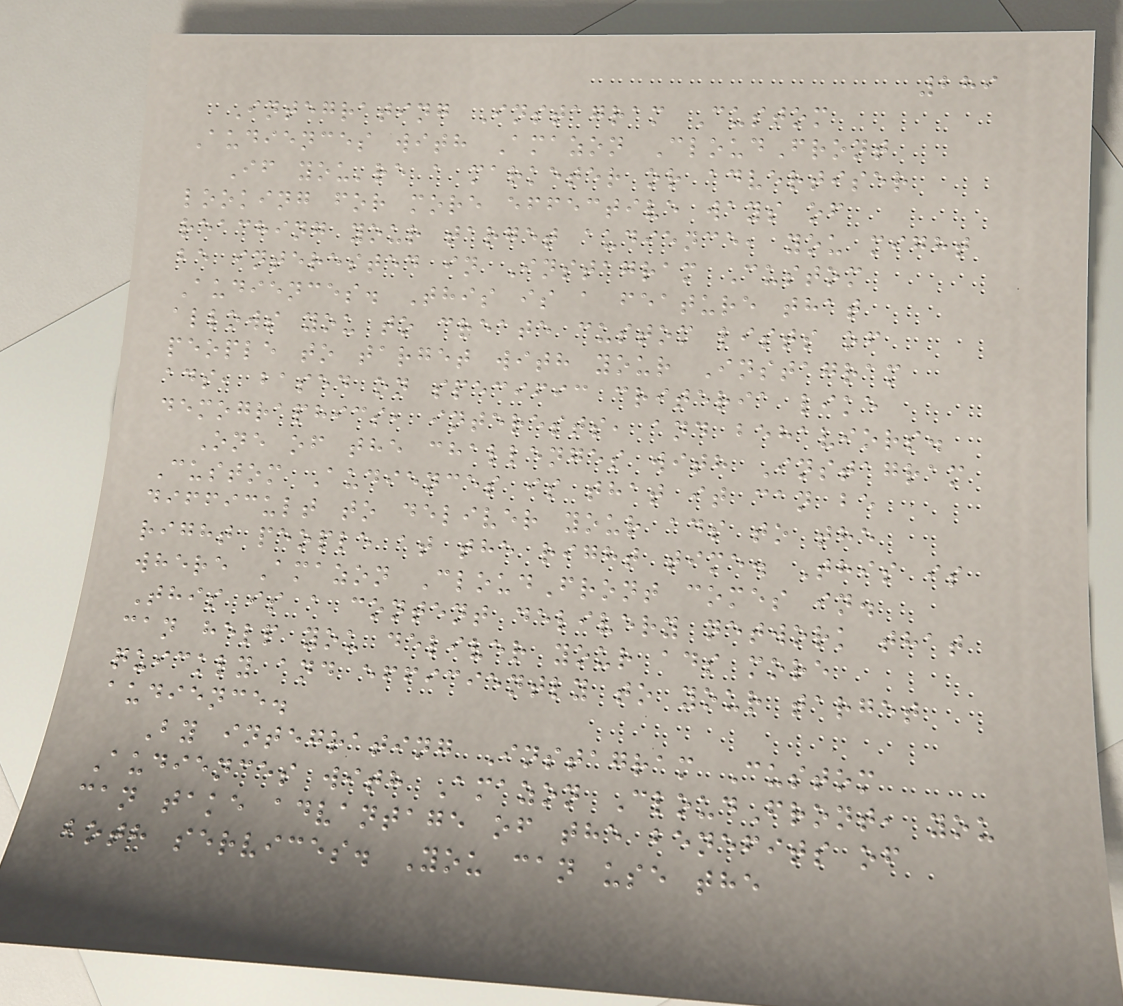289
Integrating Instagram Custom
Audiences with Amazon CloudFront
If you're a marketer or advertiser
looking for more effective ways of
reaching your target audience, you might
be interested in Instagram Custom
Audiences. This is a feature that
allows you to create custom lists of
people to target with your Instagram
ads, based on specific criteria like
demographics, interests, and behaviors.
One of the challenges with Instagram
Custom Audiences is that it can be
difficult to deliver your ads to the
right people at the right time. This is
where Amazon CloudFront comes in.
This is a content delivery network that
can help you deliver your ads more
quickly and efficiently to your target
audience.
By integrating Instagram Custom
Audiences with Amazon CloudFront, you
can take advantage of the benefits of
both services. You can use the
